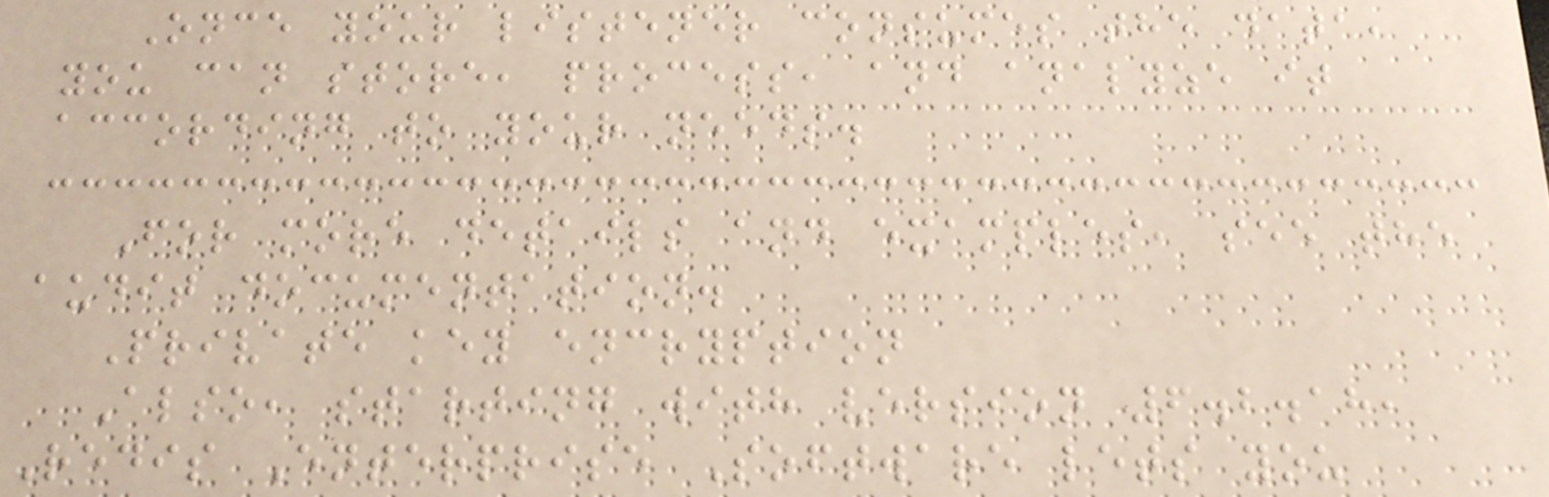Once your listener consumes the data,
you can store, process, and analyze it
according to your needs.
For more details and examples, see the
audit documentation.
Private key encryption
Also, starting with version 6.2.18,
Redis Enterprise Software lets you
